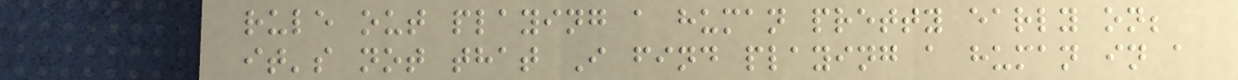rule out playing a human pretty early on;
it's not that I find playing a human in a
